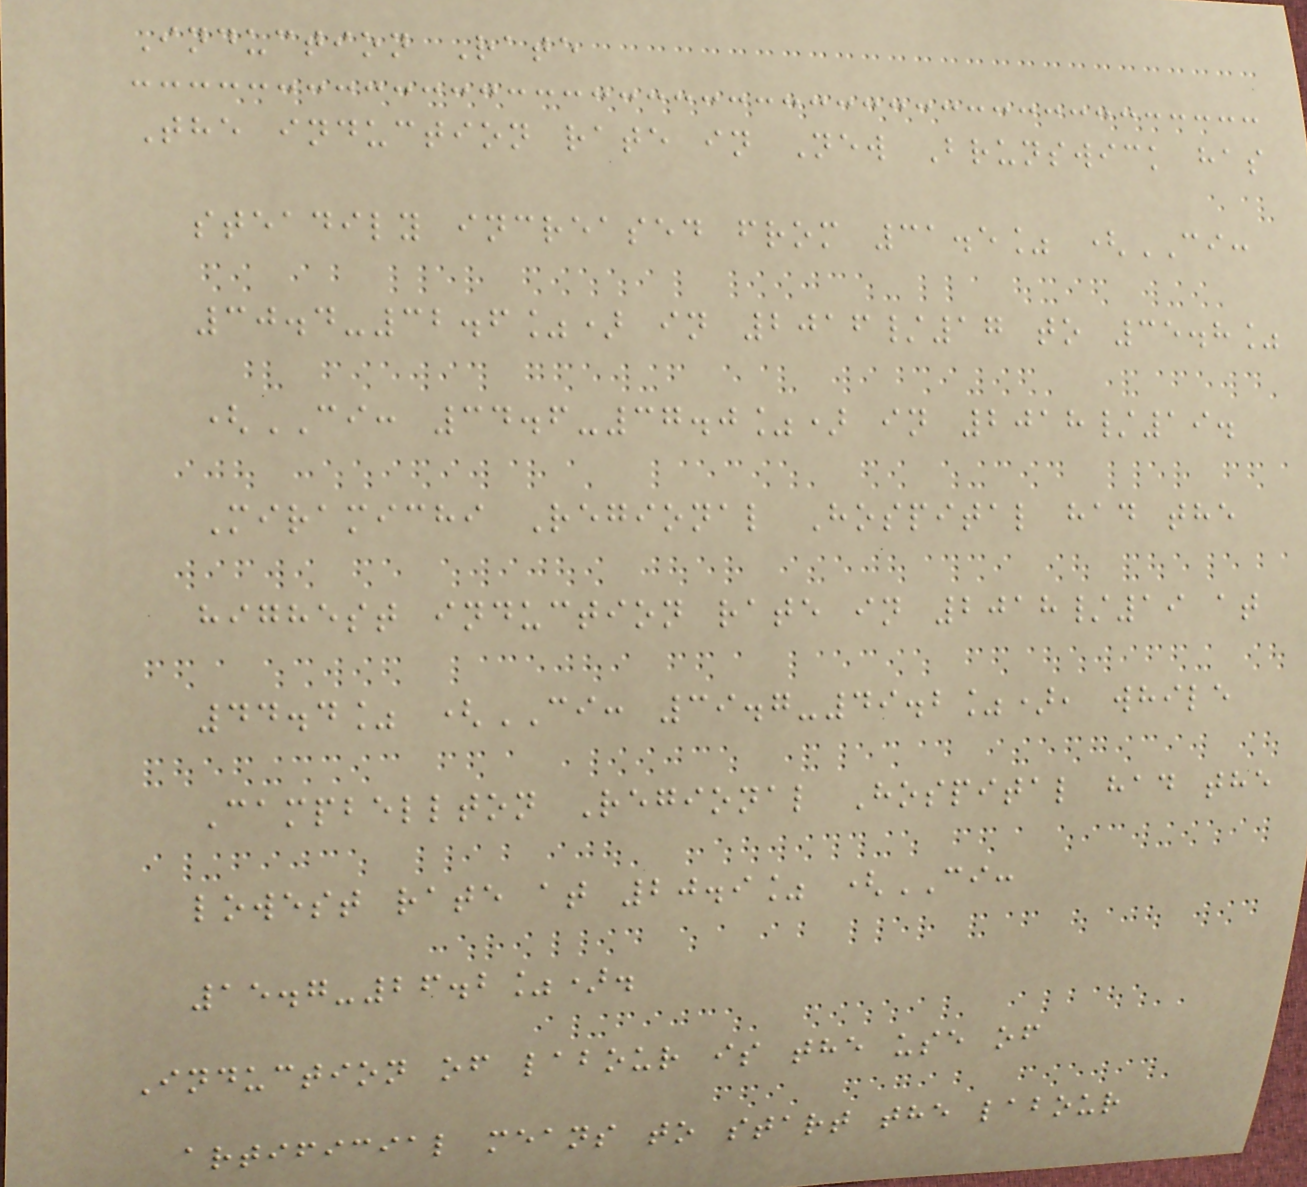Induction Rate
The induction rate in New Brunswick has
steadily increased from 31.5% (CI:
30.4-32.6%) in 2016/17 to 35.8%
(CI: 34.6-37.0%) in 2018/19.
Miramichi Regional Hospital had the
highest induction rate in 2018/19 at
44.4% (CI: 39.7-49.2%), while
Campbellton Regional Hospital had the
lowest rate at 20.9% (CI:
15.7-26.2%).
Induction of labour is the use of
artificial means to start the labour
